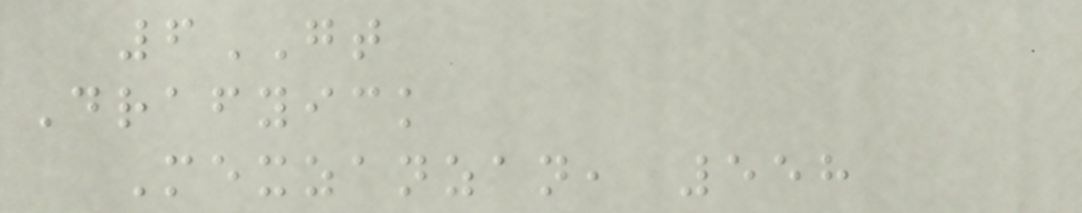6GT
Drafyick
Mexzanzan, 558
